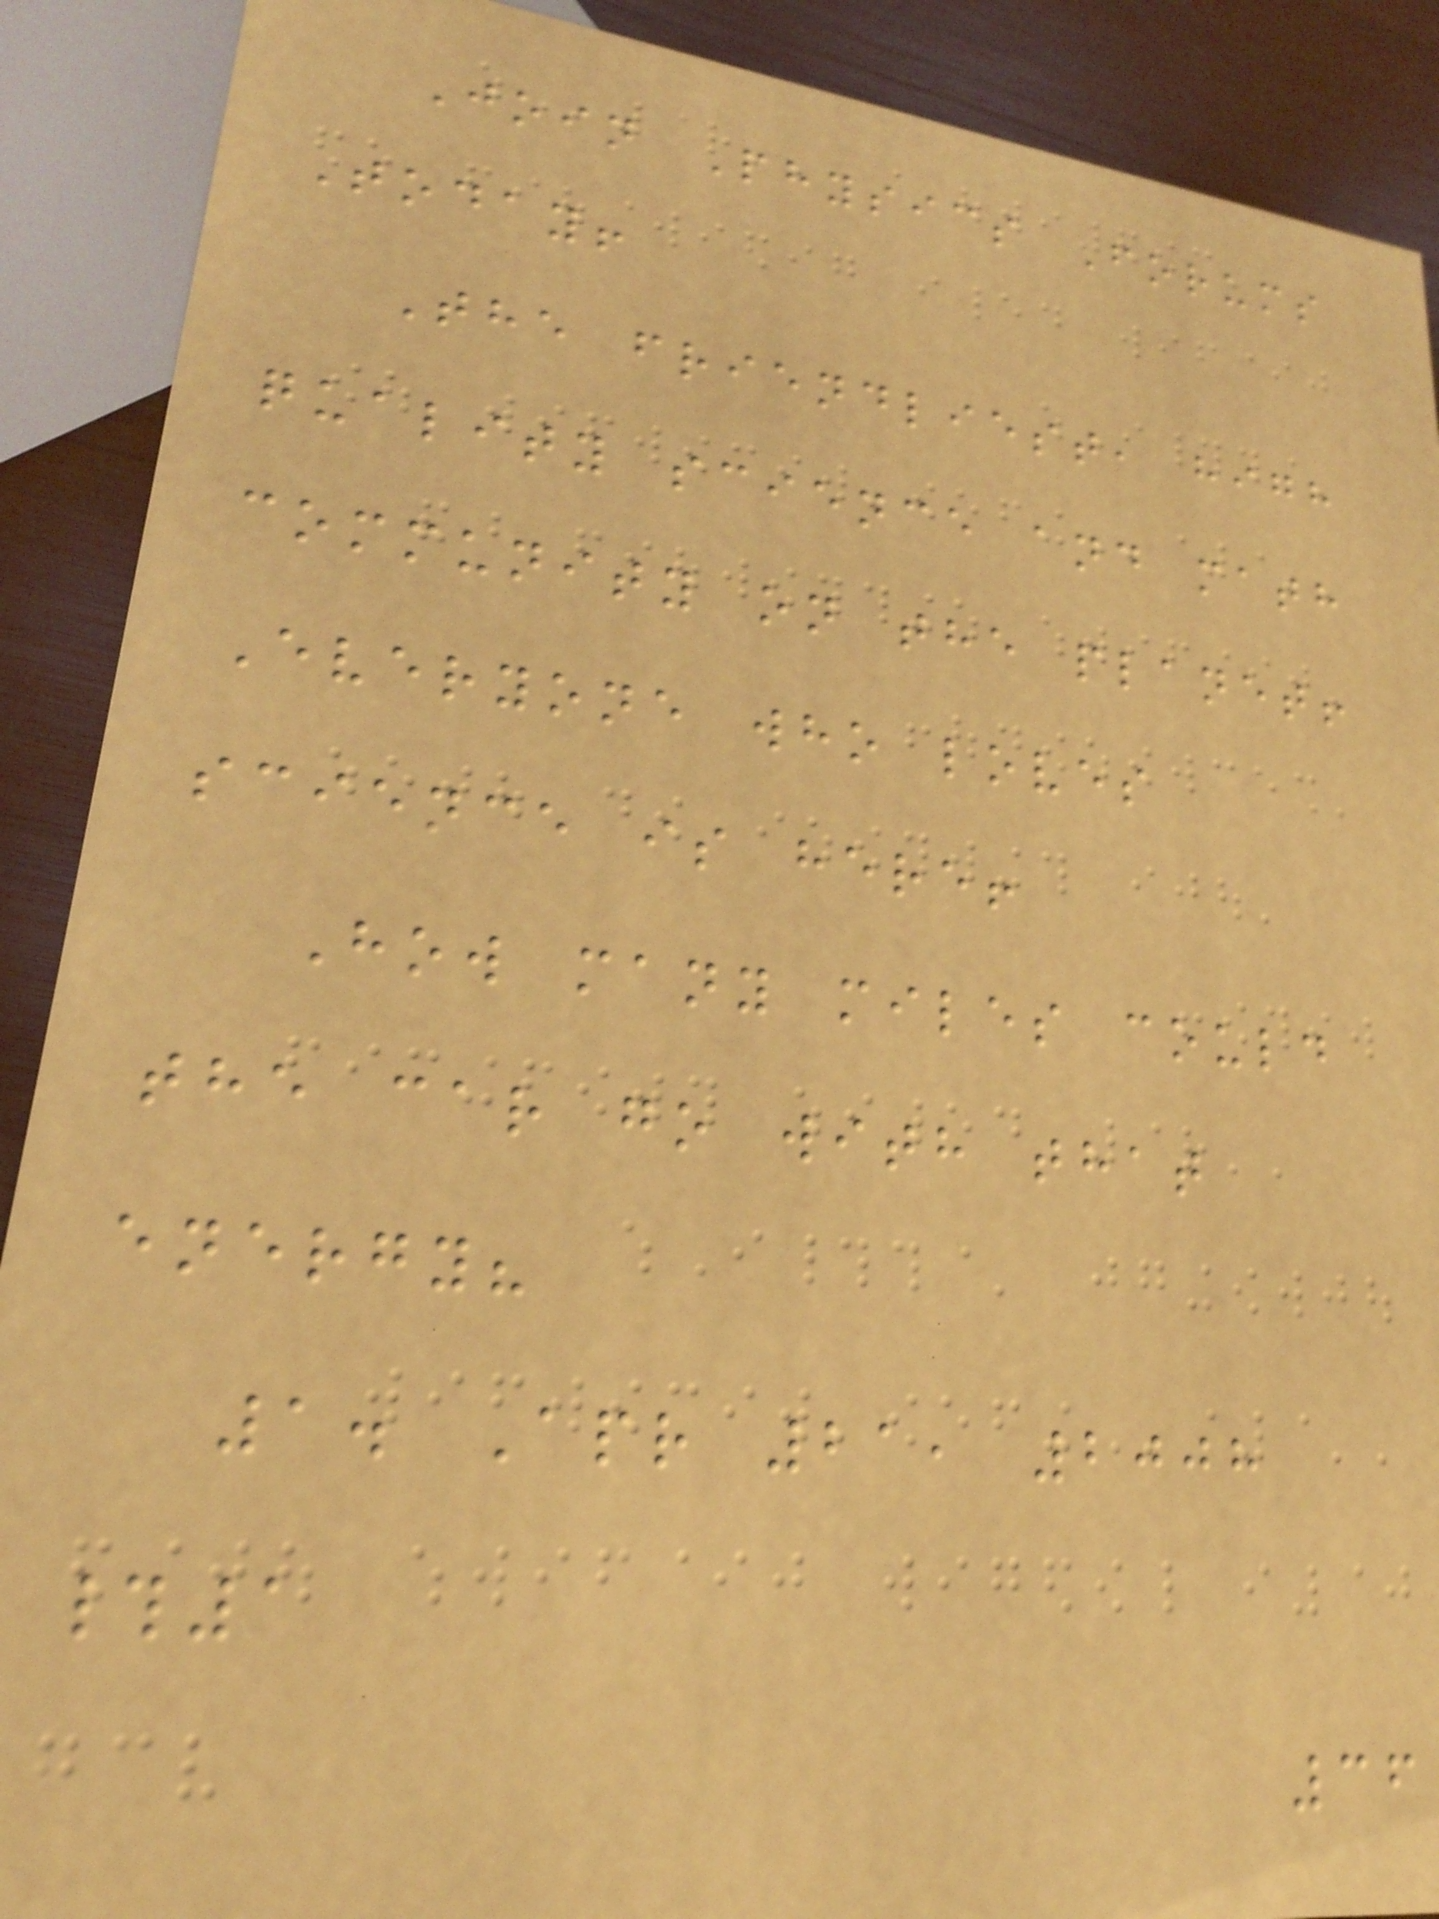Join Physics Forums
Today!
The friendliest, high
quality science and math
community on the planet!
Everyone who loves
science is here!
How many miles could
the car go with that
energy?
1. Apr 21, 2008
#1
36
